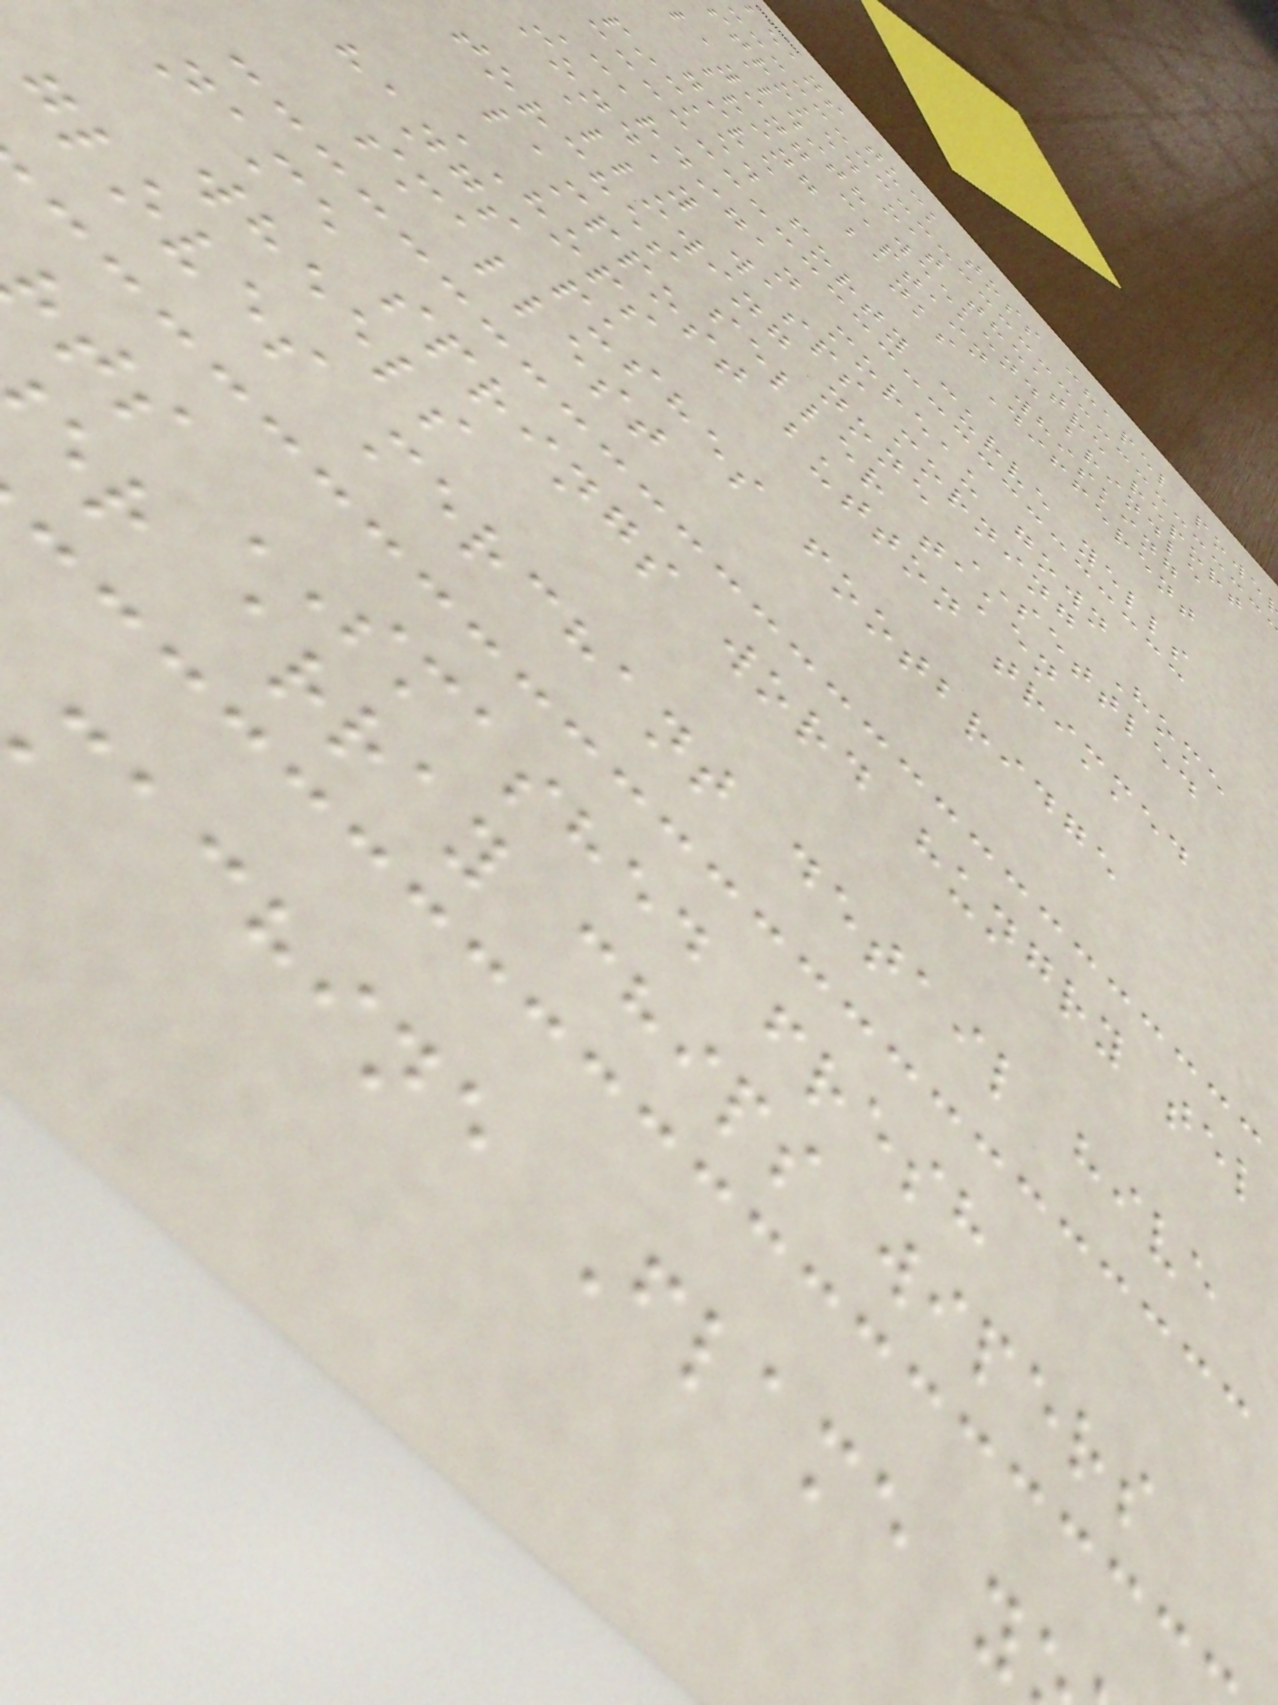beans tuck toss chapel powe
stroked oat theatre report
aldith weekend brindle
laying captain whisking
bring banks Different
give
picked forty curve yells
Cardigan moreau gown
monday wasps morning Home
allowing none SETTLED
torches seller taken
lamppost button trimmed
HOPS
hangs pushes footbridge
smallest
name springs word hungry tel
wheels
gloves merchant detail hive
ts SMASHED fresh
er array chips wipers
machine Flame y
